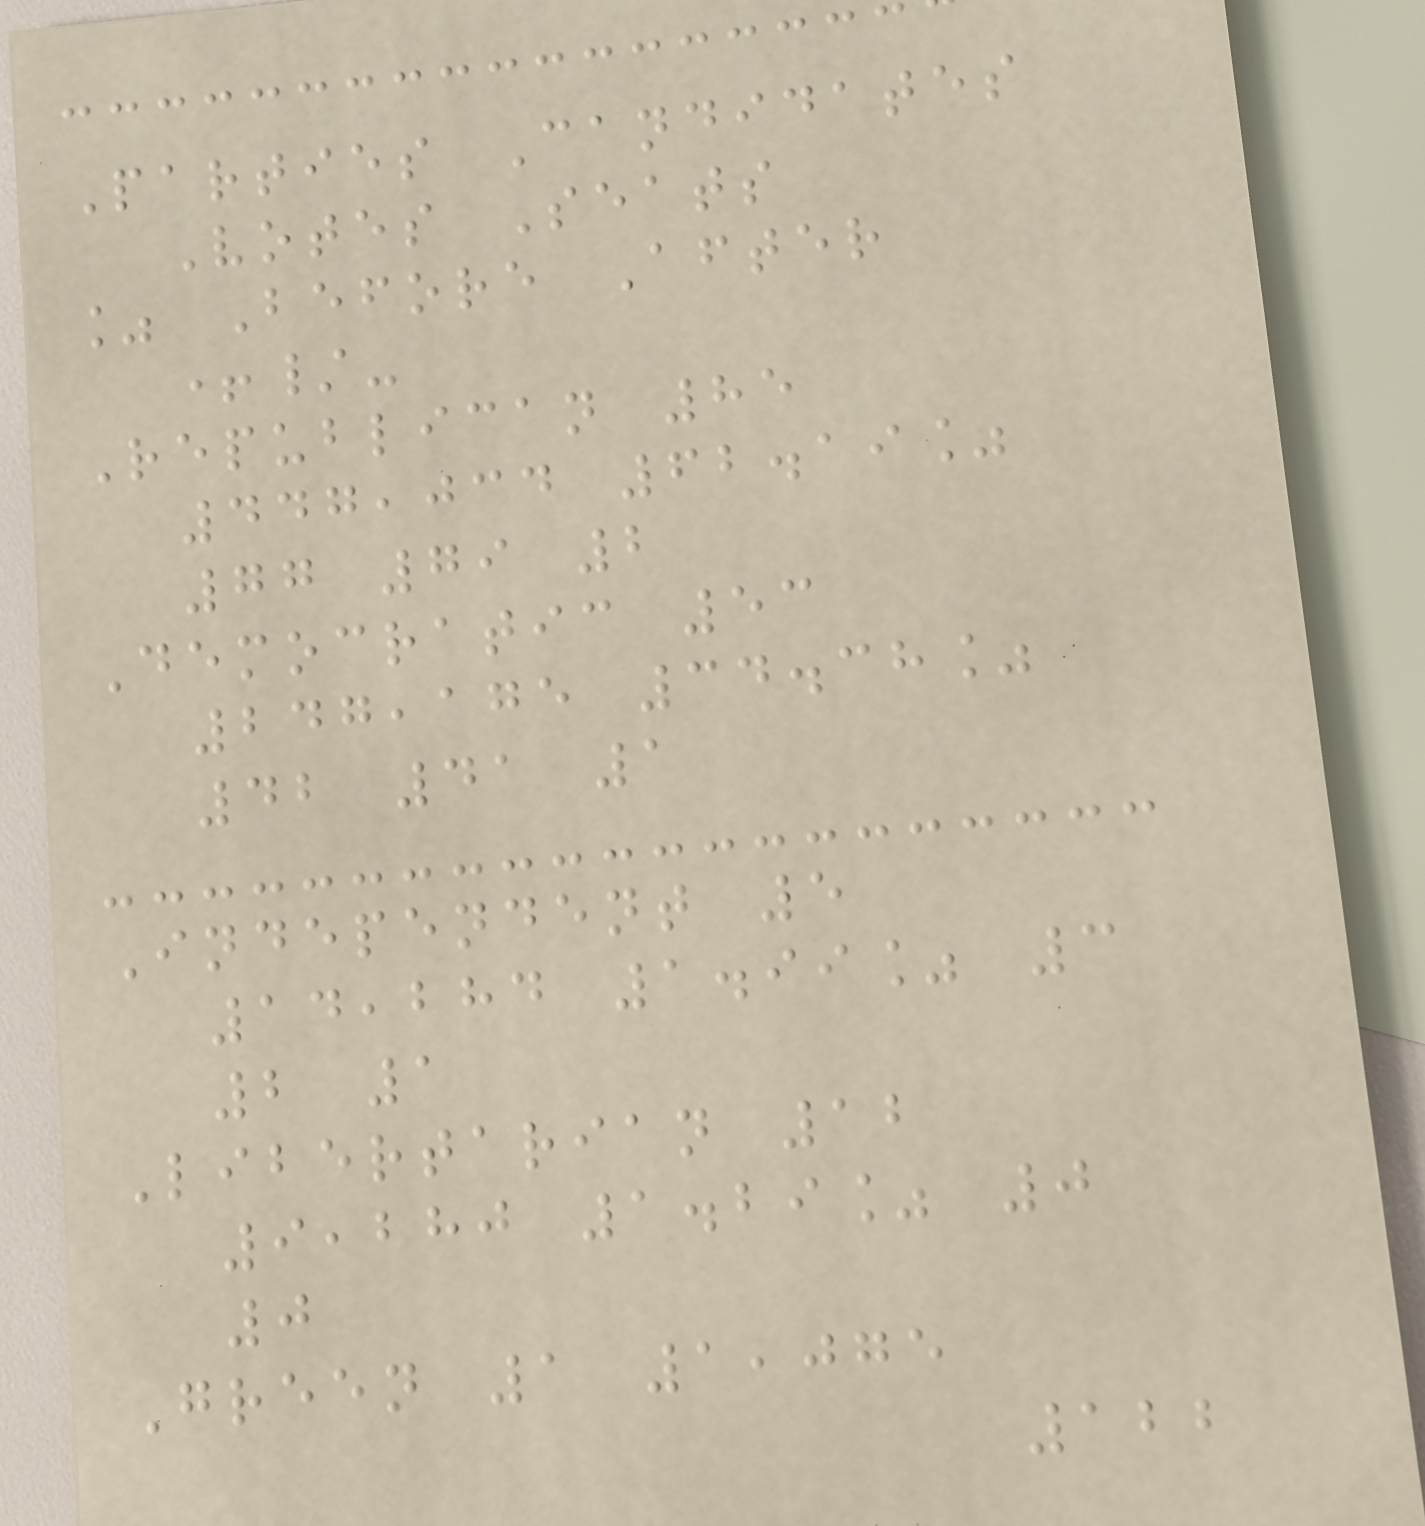Parties Candidates
Votes Seats
% Before After
+/-
Republican 85
447,034 62.19%
77 79 2
Democratic 53
247,175 34.38%
42 41 1
Independent 5
14,284 1.99% 3
2 1
Libertarian 12
9,280 1.29% 0
0
Green 1 1,075
122
